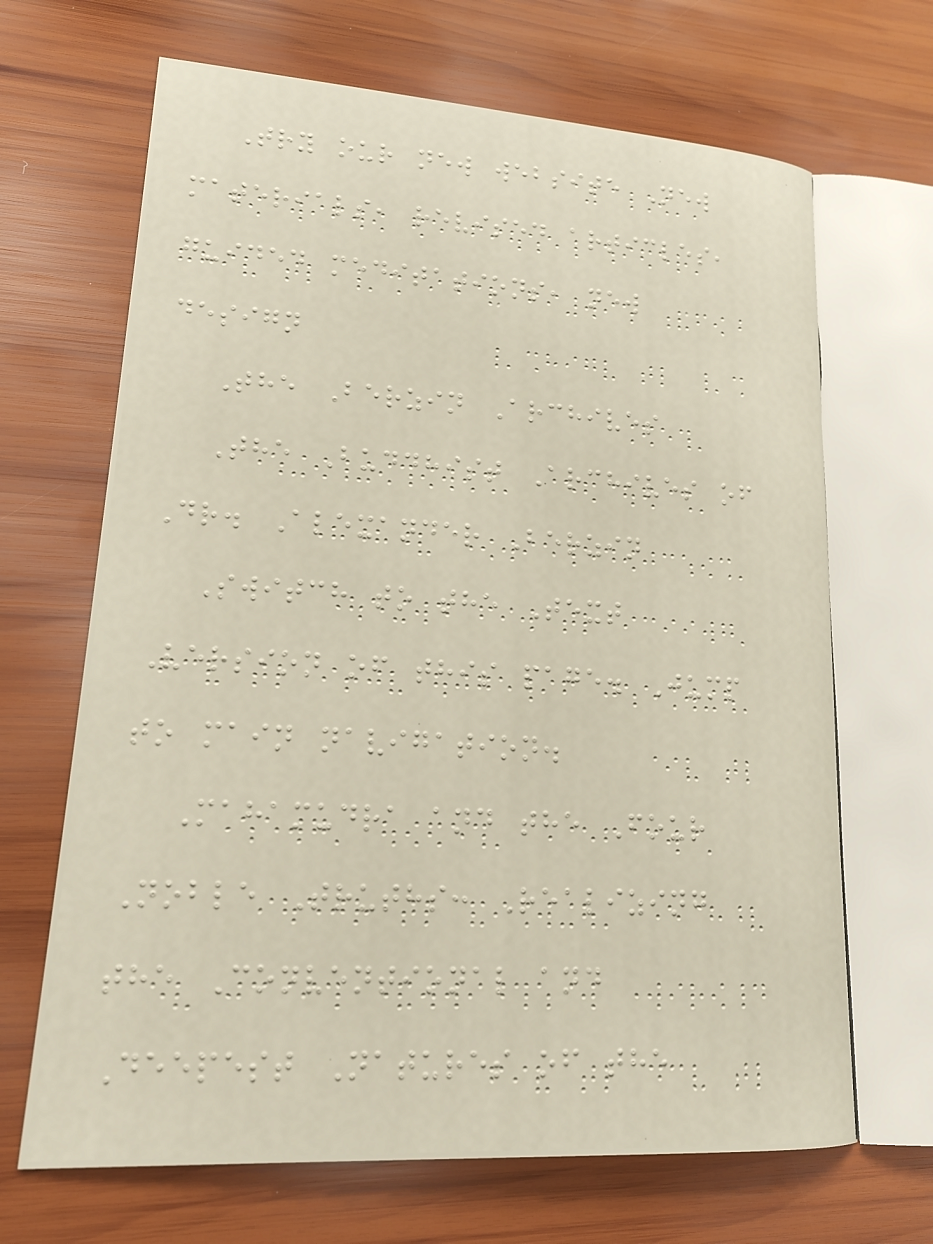Try our new website New
materials, revised articles,
guided meditations, new
design
The Berzin Archives
The Buddhist Archives of
Dr. Alexander Berzin
Switch to the Text
Version of this page. Jump
to main navigation.
Mahamudra and the Four
Noble Truths: Realizing
the Conventional and
Deepest Natures of the
